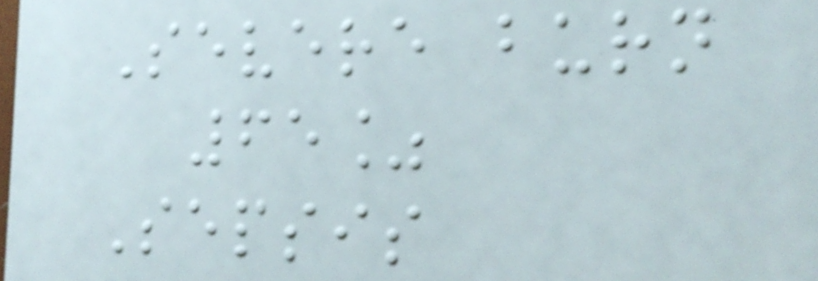Severe burn
65%
Sepsis
